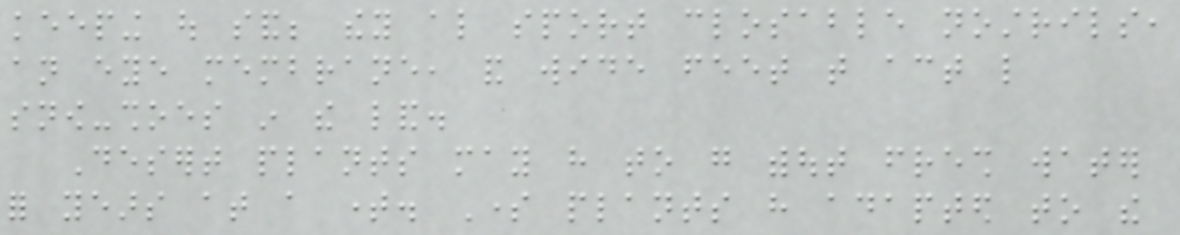keeping out sand; they also sport closable nostrils,
an eye membrane, and wide feet that act like
snow-shoes in the land.
Desert plants may have to go without fresh water
for years at a time. Some plants have adapted to the
